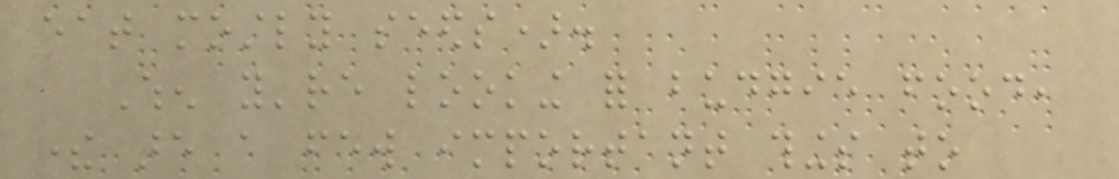eat mostly seeds).
When you're looking for budgie food,
there are a few important things to
